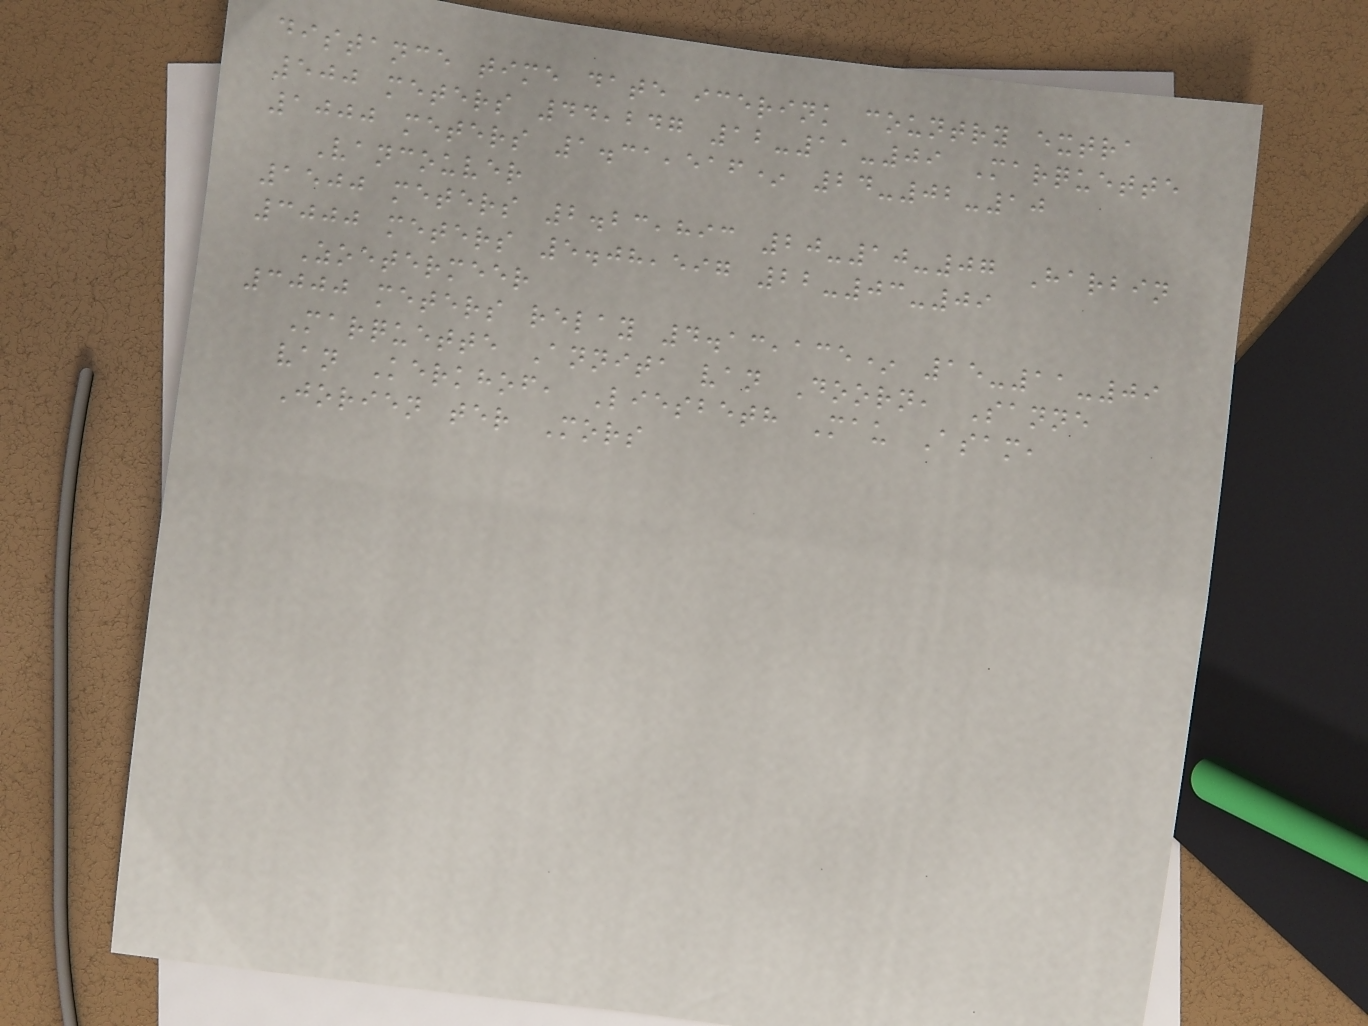distance time date icerink country extra
500 meters 44,247 12-11-09 Marquette
1000 meters 1.31,516* 24-02-10
Vancouver
1500 meters 2.23,893 20-10-07 Harbin
3000 meters 5.08,597 22-03-09
Zoetermeer
3000 meters relay 4.13,135* 15-11-09
Marquette Annita van Doorn, Sanne
van Kerkhof, Liesbeth Mau Asam,
Jorien ter Mors
